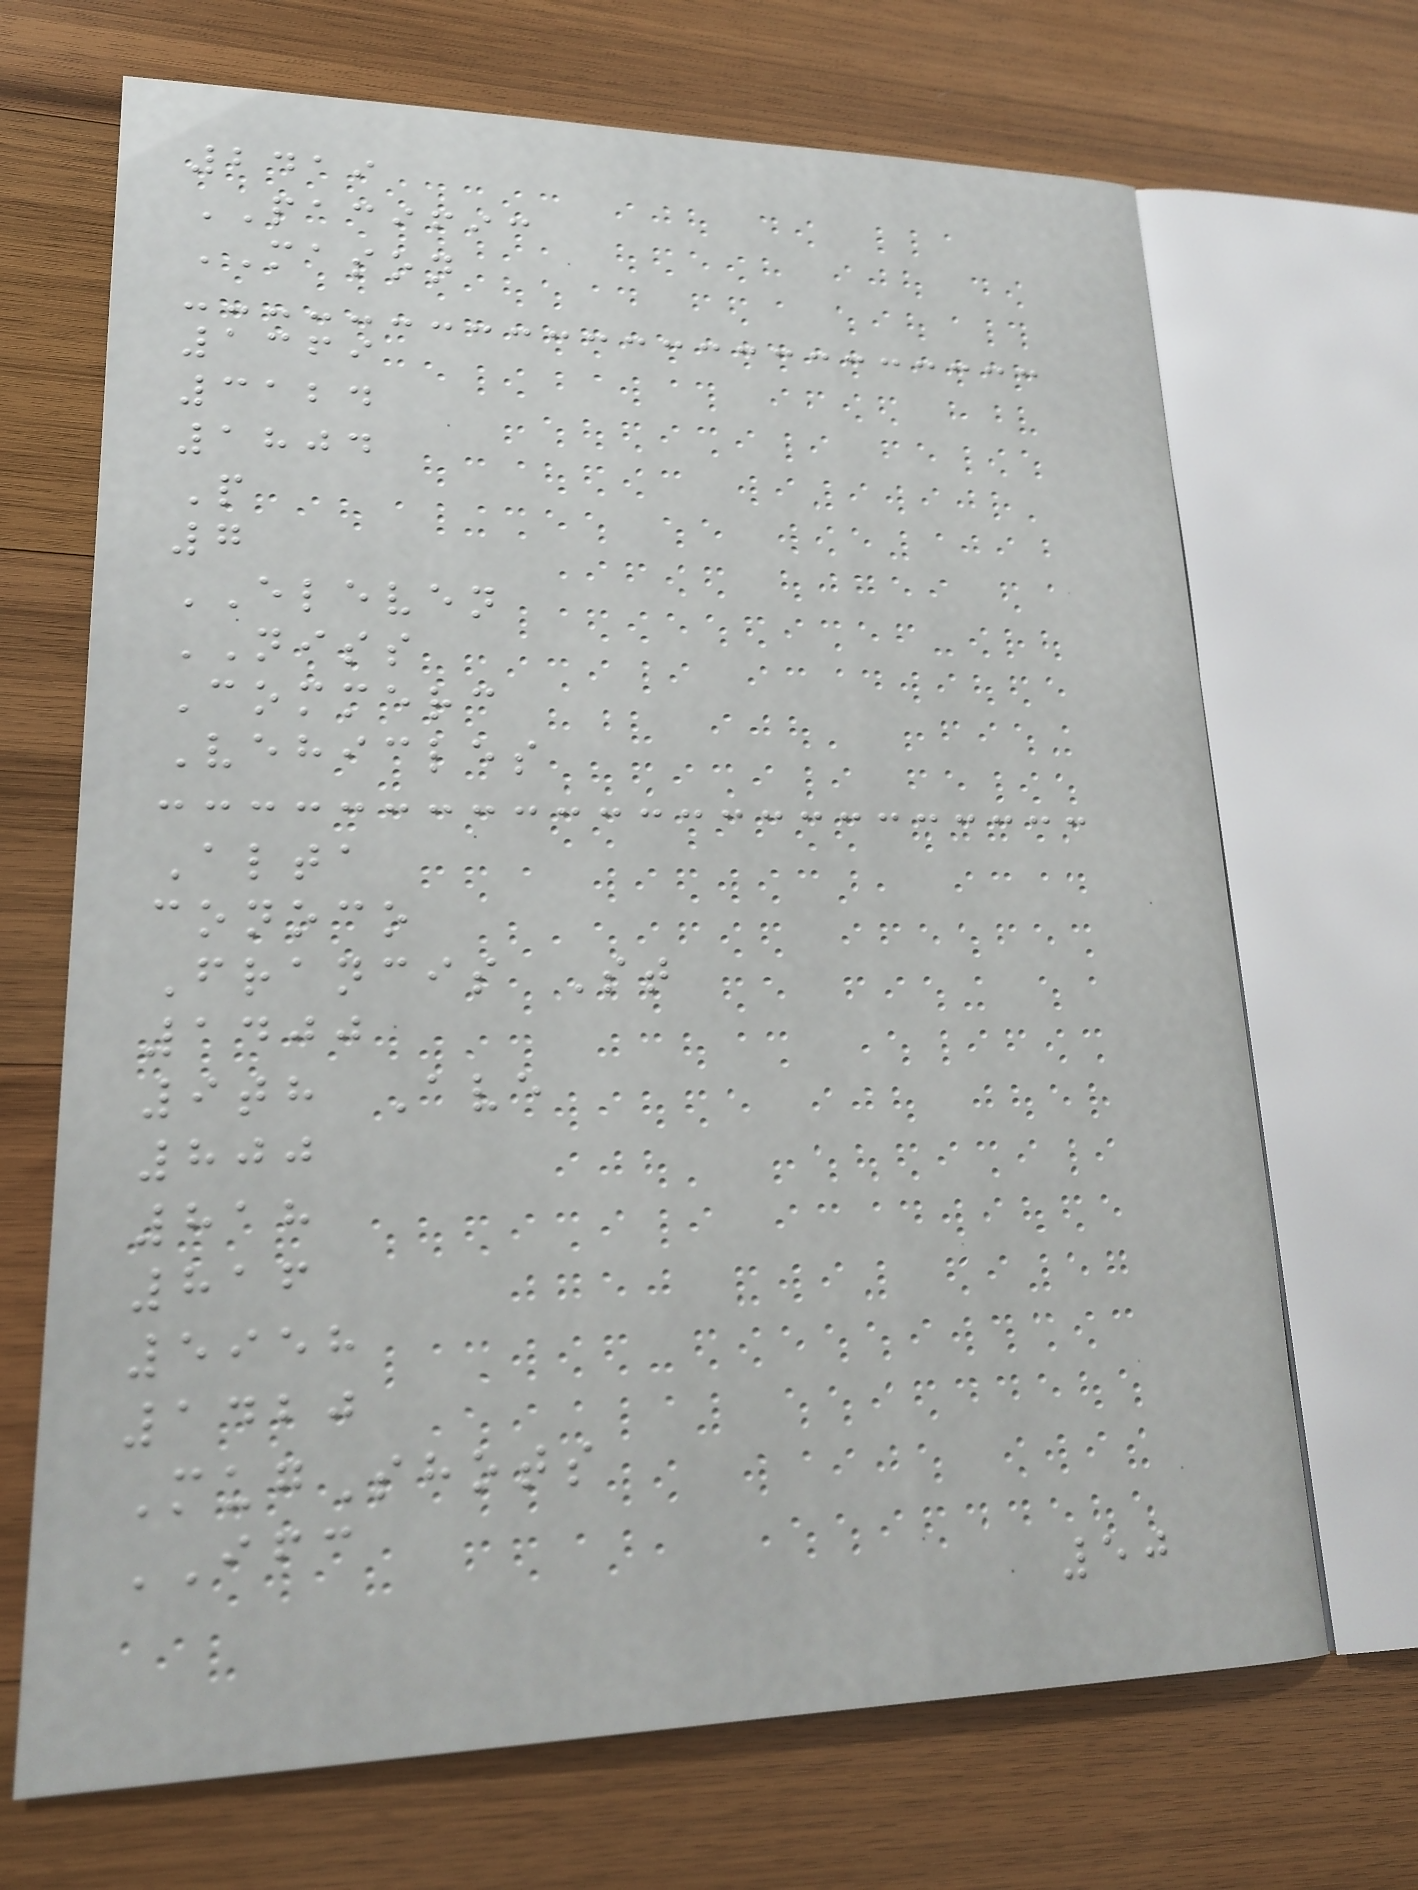2419
PACIFIC
MASON
1369
3124
1804
P
7
ELEVEN
NISS
Commerc
Vehicles
Alta
conoco
Francis St
1400
9th Ave
800
818
816
5958
1420
MugShots
IFC
50
